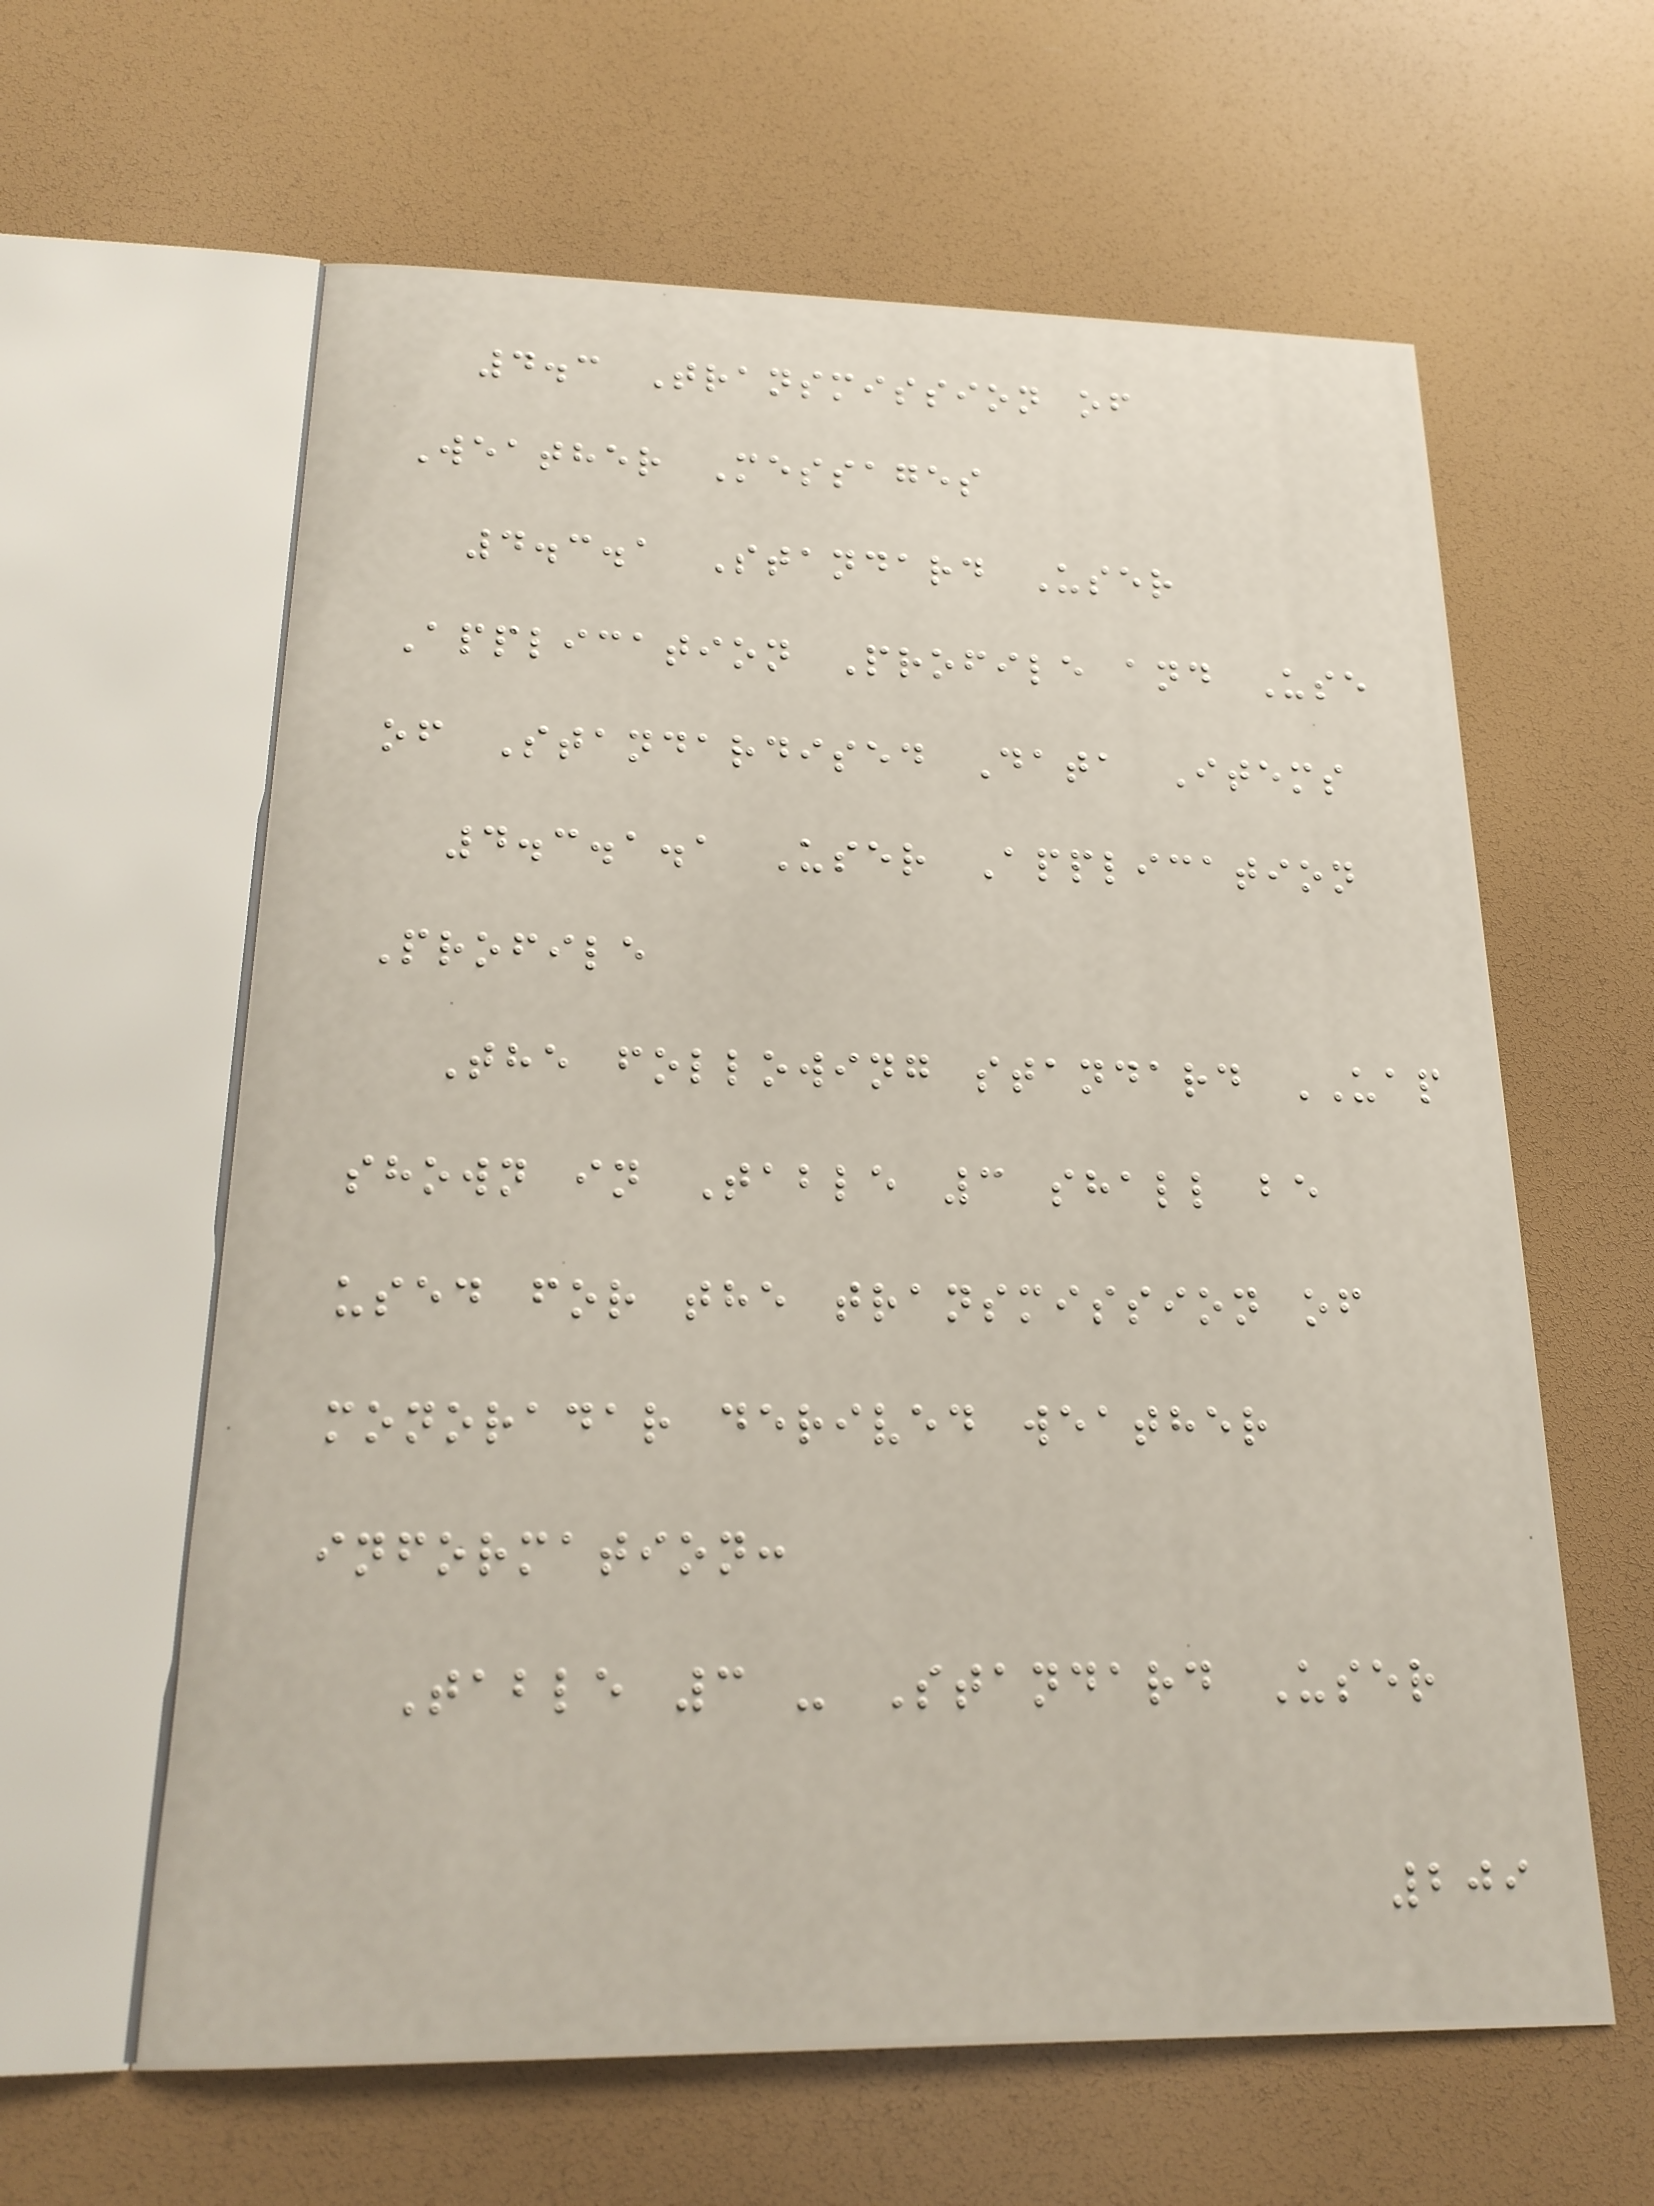4.3 Transmission of
Weather Messages
4.3.1 Standard User
Application Profile and Use
of Standardised Data Items
4.3.1.1 User Application
Profile
The following standard UAP
shown in Table 3 shall be
used for the transmission of
monoradar derived weather
information:
Table 3 - Standard User
209
